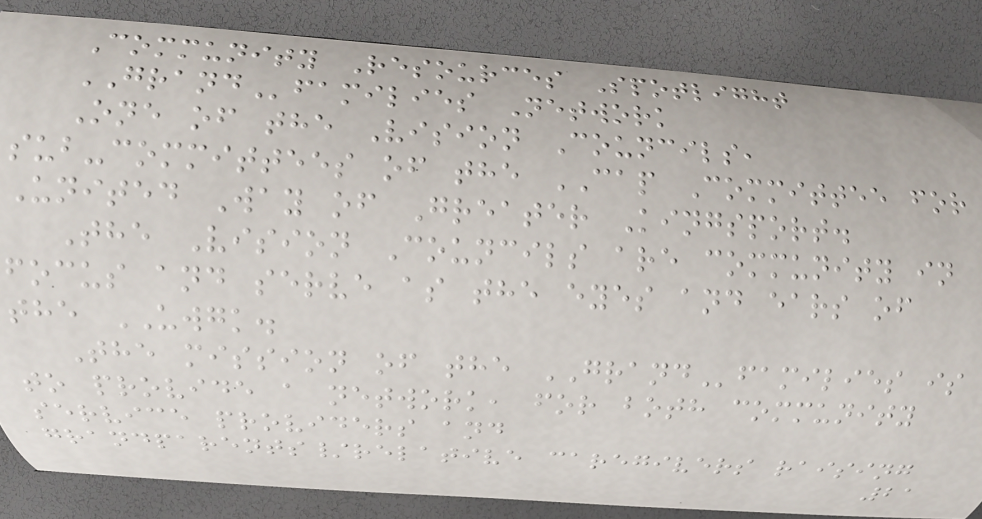Community Resources Spotlight
GRANDfamilies Network
One of the Vision Councils,
sub-committees of the CAP Committee for
United Way of Greater Kingsport.
The Vision Councils are community in
focus and serve as the eyes and ears of
the UWGK.
The mission of the GRANDfamilies is
to provide a network, for both community
service providers and
grandparents/relative caregivers raising
21
